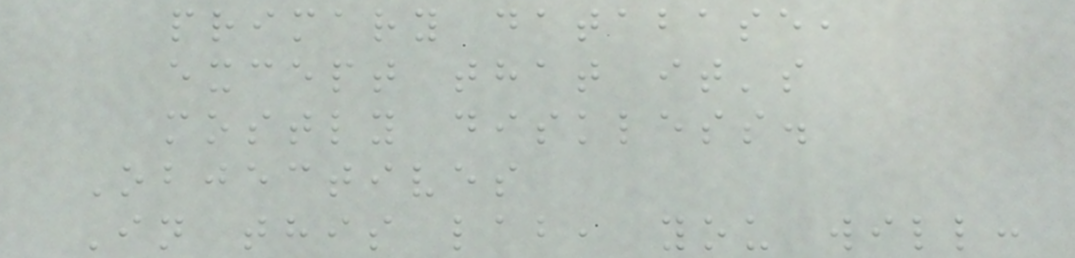primary database,
except that it's
mostly diskless.
Objectives
In this lab, you will:
